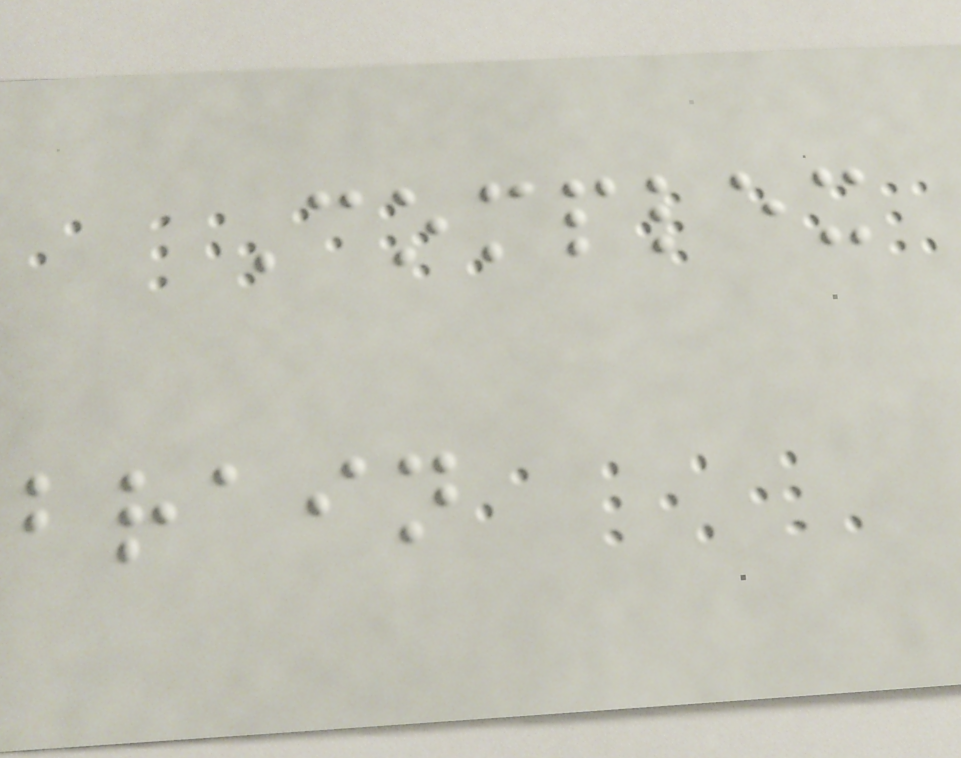Complex
brain
